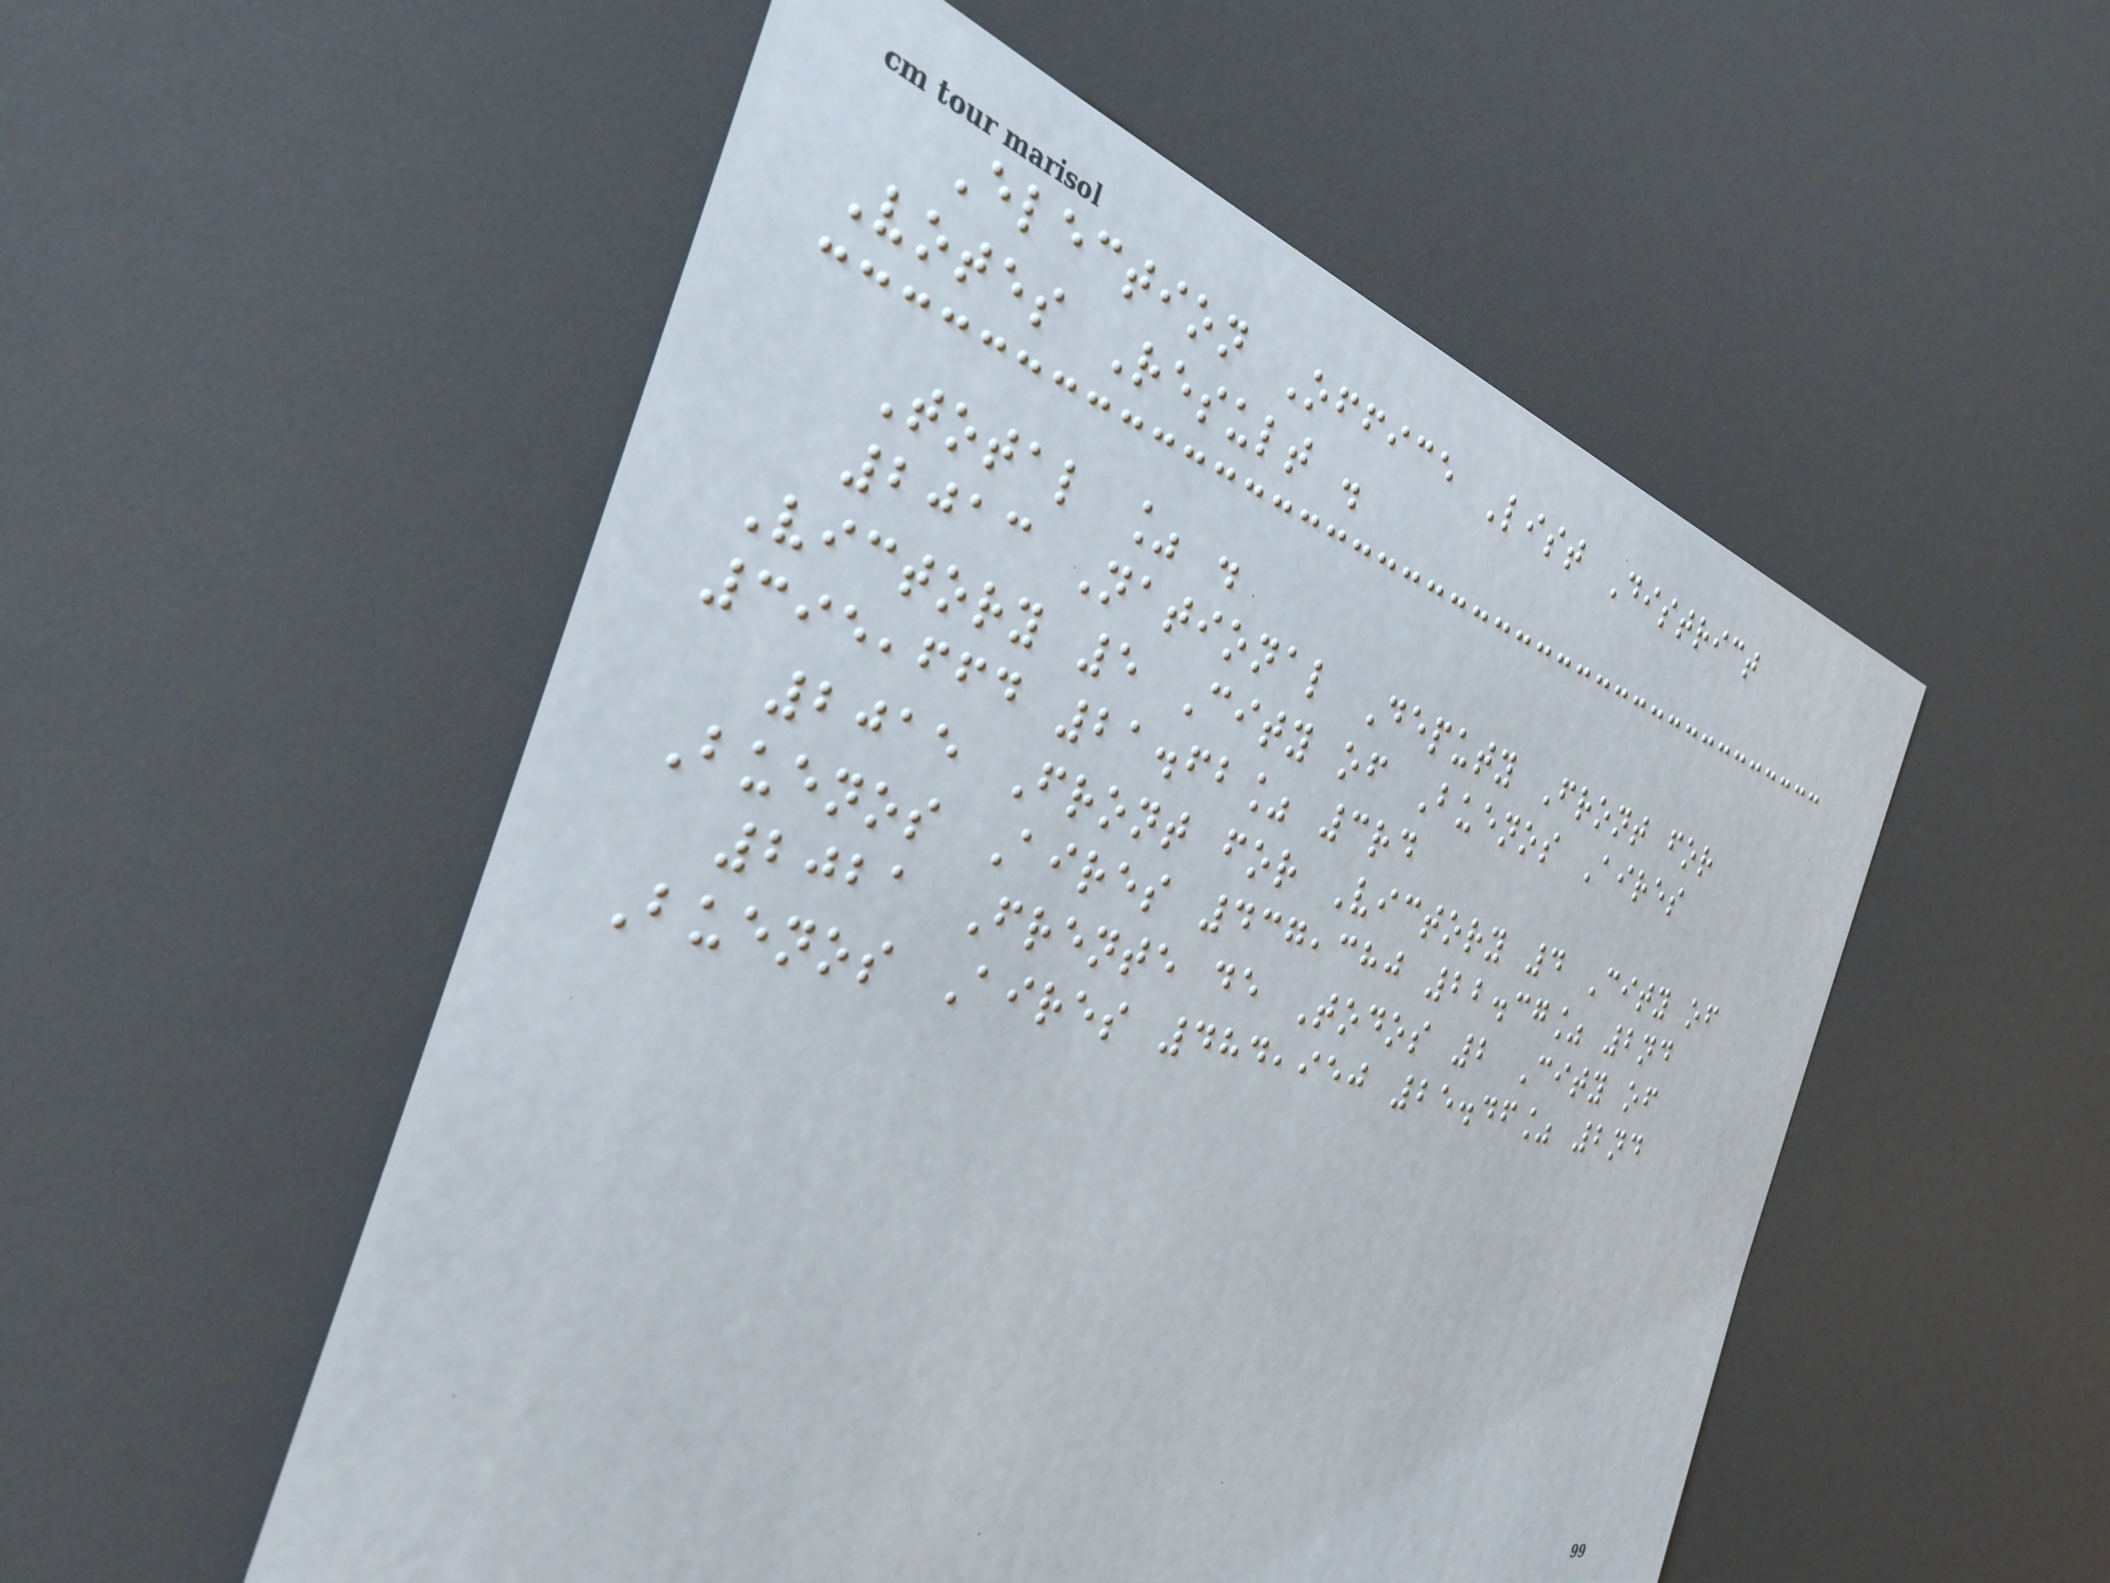Election Office List District
Votes Result .
Total % .
2013 National Deputy Front for
Victory 5 City of Buenos Aires
395,664 21.62% 3rd
2015 Front for Victory 4 City of
Buenos Aires 437,380 22.37% 2nd
2021 Frente de Todos 2 City of
Buenos Aires 484,950 25.46% 2nd
